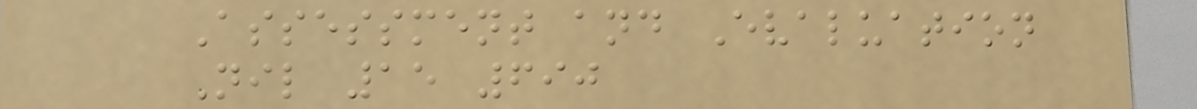Assessment and Evaluation
Nil 15 690
